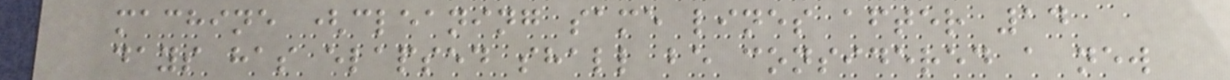machine (cleaning same lines after 14
days has elapsed shall be considered a new
